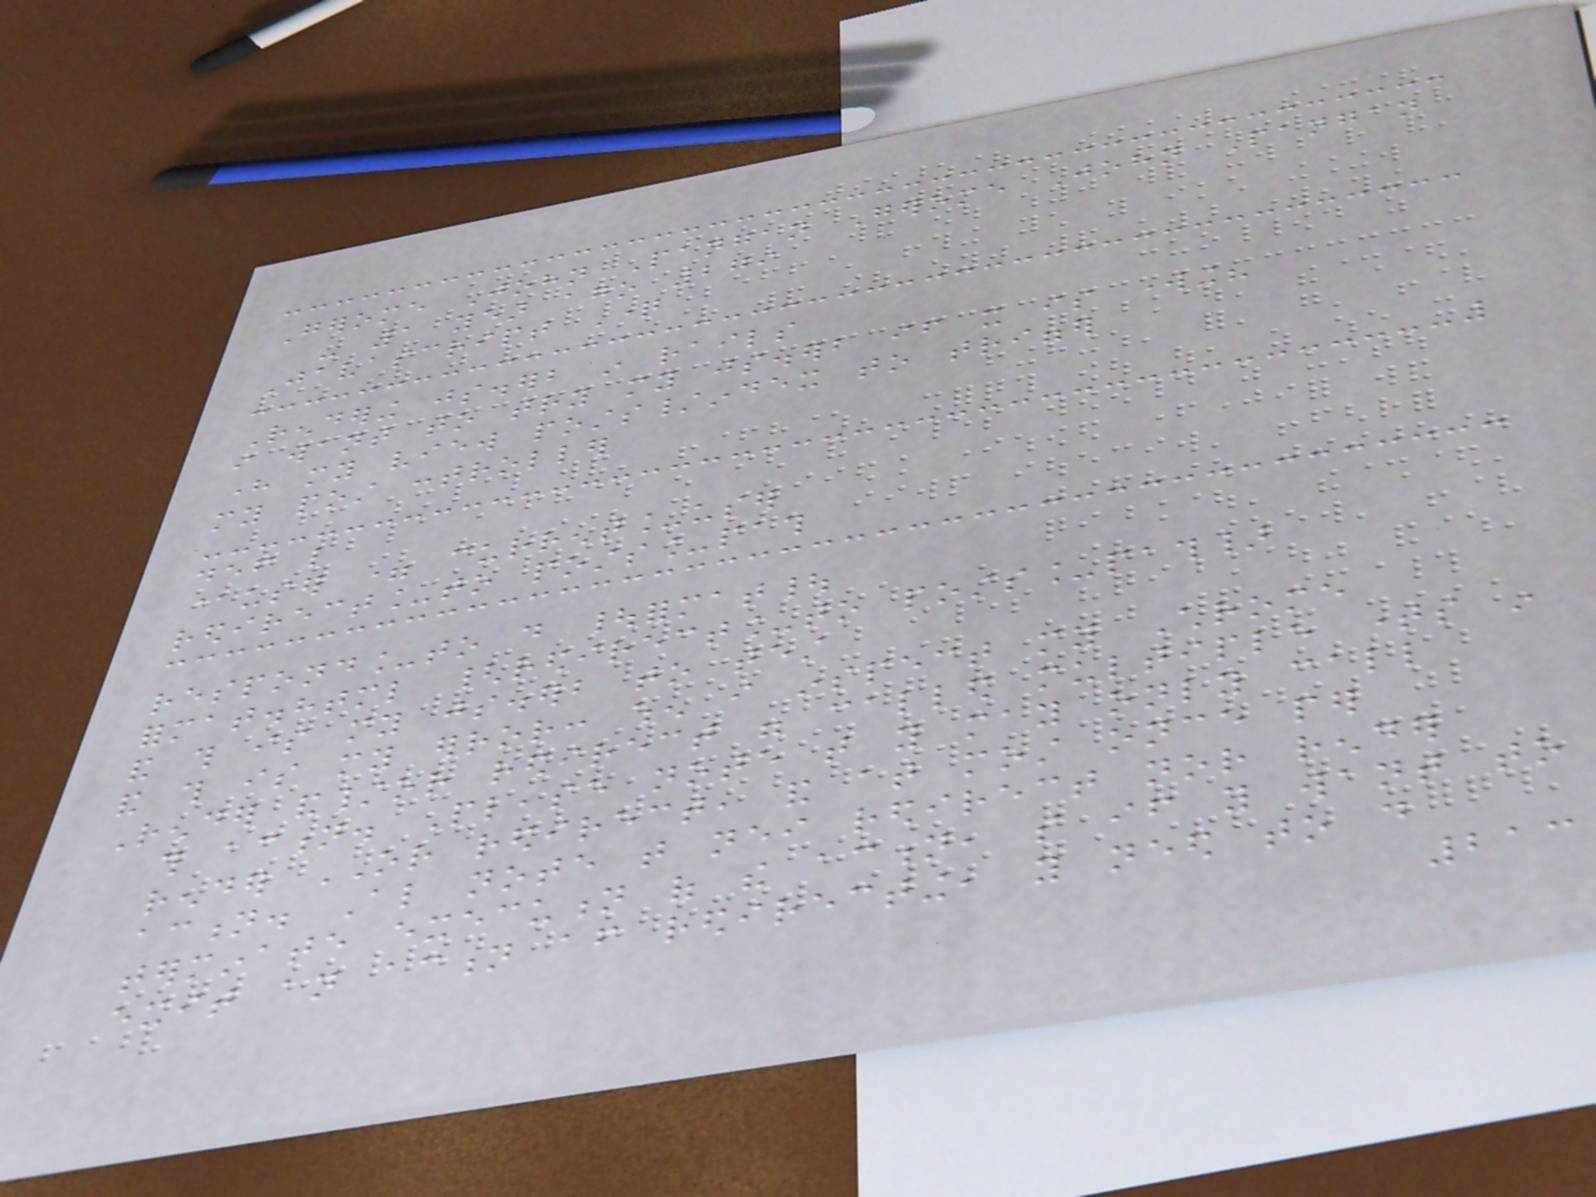Gerome John Pangan Gerome John Pangan
- 1 year ago 279
Javascript Question
Rendering js.erb in rails
i want to try my js.erb if it is working?
here my view posts/index to trigger
my post controller
def like
@user = current_user
redirect_to posts_path
respond_to do |format|
format.html {redirect_to posts_path}
and this is my js.erb to test
and this is my error: when i inspect my Chrome
Render and/or redirect were called multiple times in
this action. Please note that you may only call
render OR redirect, and at most once per
action. Also note that neither redirect nor render
terminate execution of the action, so if you want to
exit an action after redirecting, you need to do
213
